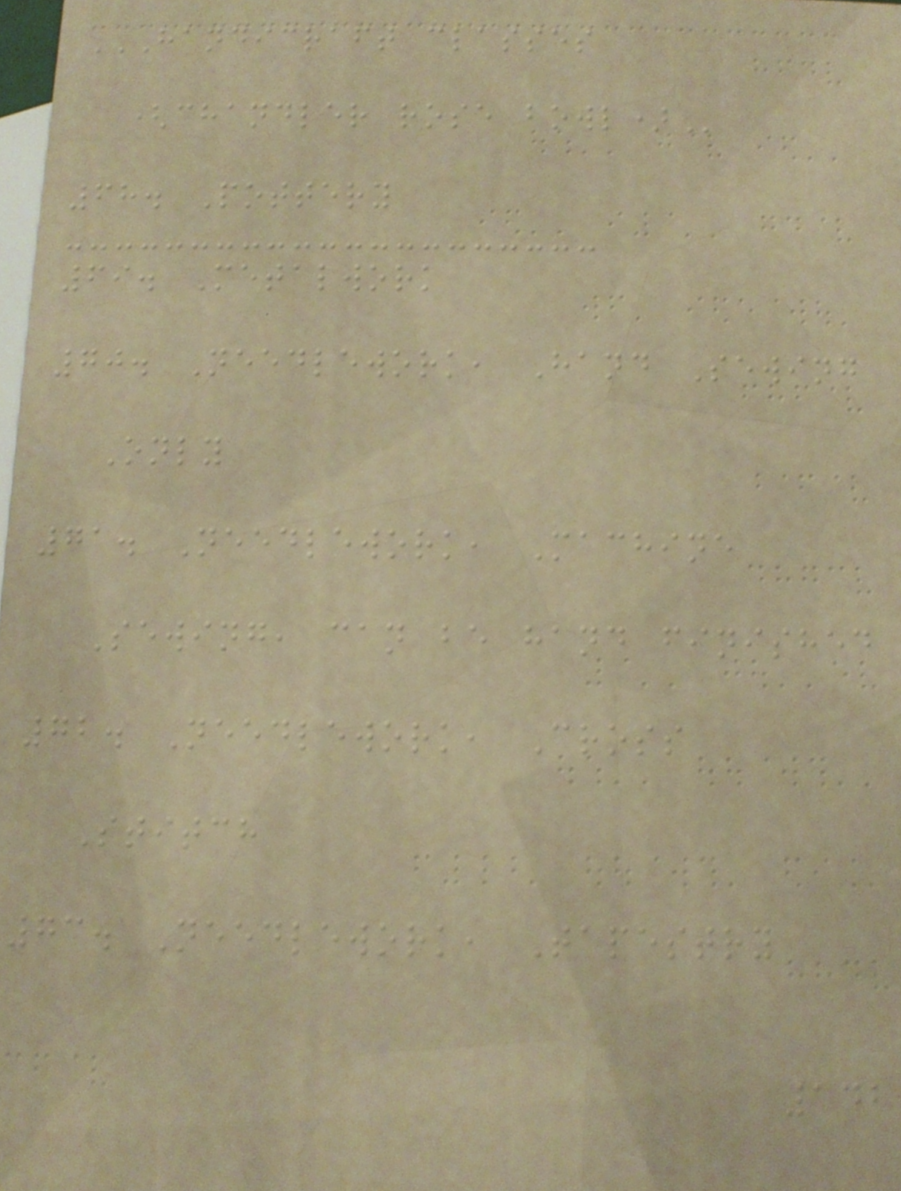HANDICRAFT CLASSES
(CHANDLER ROSE BOWL)
68. Pottery
69. Metalwork
70. Needlework, Hand Sewing
Only
71. Needlework, Machine
Sewing, can be hand finished
72. Needlework, Cross
Stitch
73. Needlework, Tapestry
142
